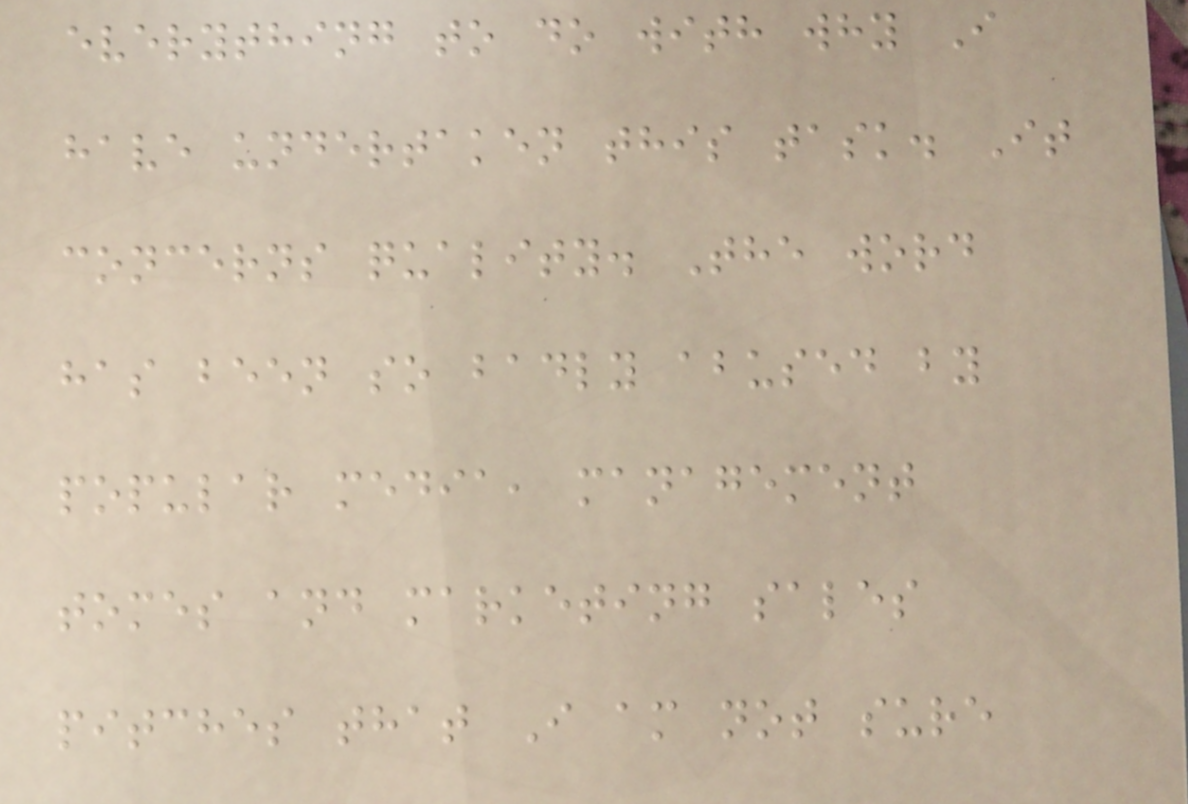everything to do with why I
have undertaken this task. It
concerns quality. The word
has been so badly abused by
popular media, management
tomes and marketing sales
pitches that I am not sure
